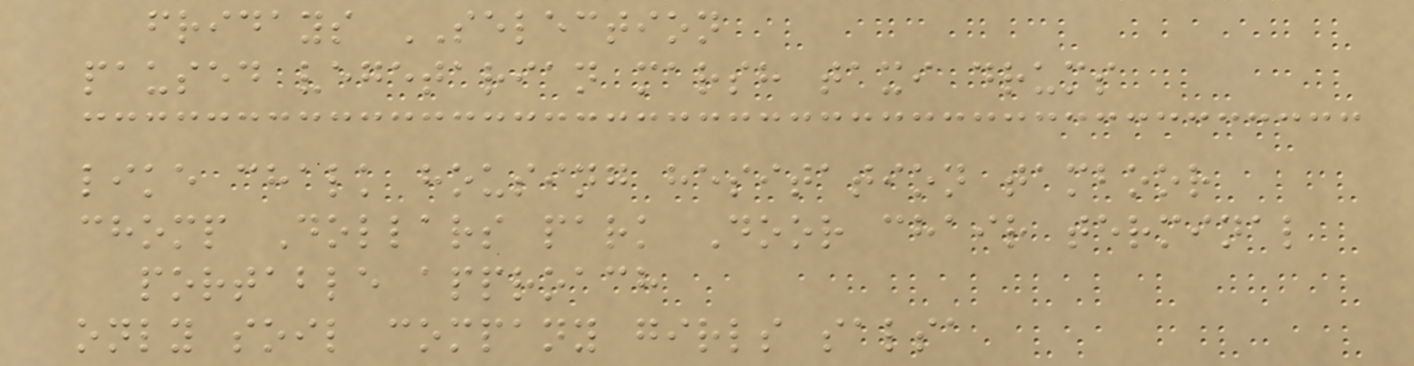fridays SELECTION
paused vegetarian marsh taxi drums
like chalk housing hesitation tamboor
chomp Dollars park Door chair terminal
portable approach
only soil company girls salsa
